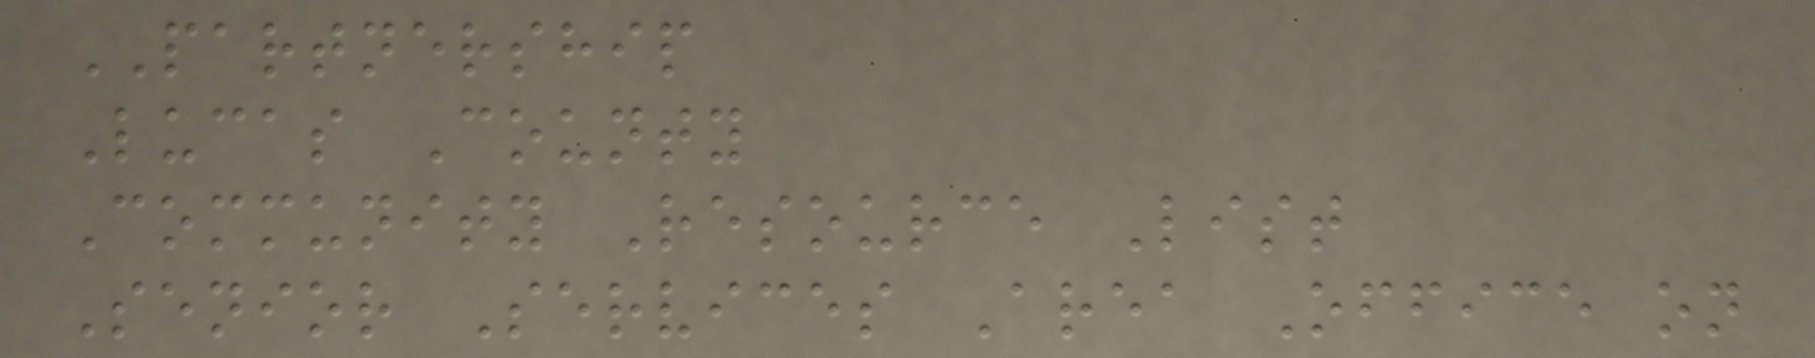PARTNERSHIP
Lucas County
Community Resource List
Senior Services Area Office on
